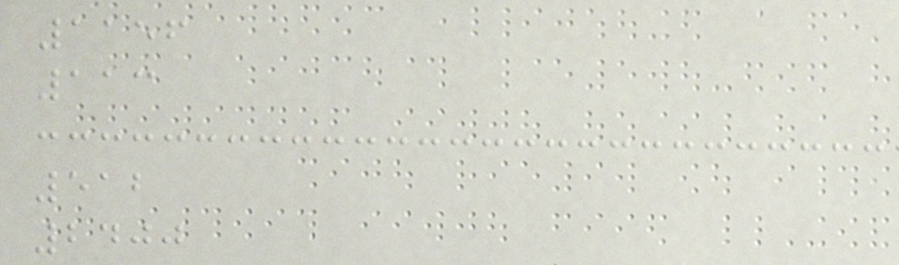1156
113
512
2400
